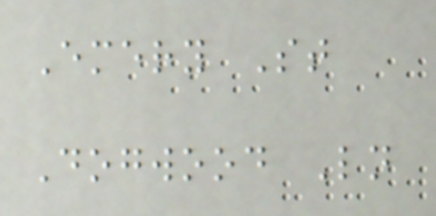Emery St
Dogwood Ln
